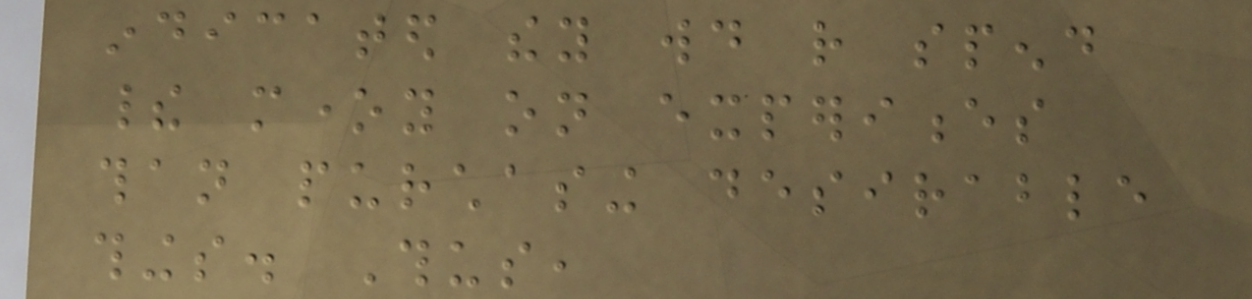indicated they would rather spend
their money on experiences
than purchasing desirable
things. Thus,
